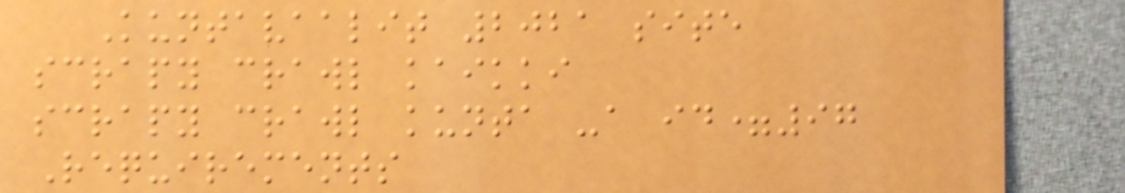Kuntavaalit 2021 site
scrapy crawl kaikki
scrapy crawl kunta -a id=97
Requirements
